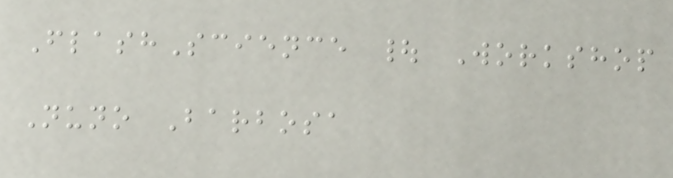FlashScience | Workshop
Nuno Barbosa
